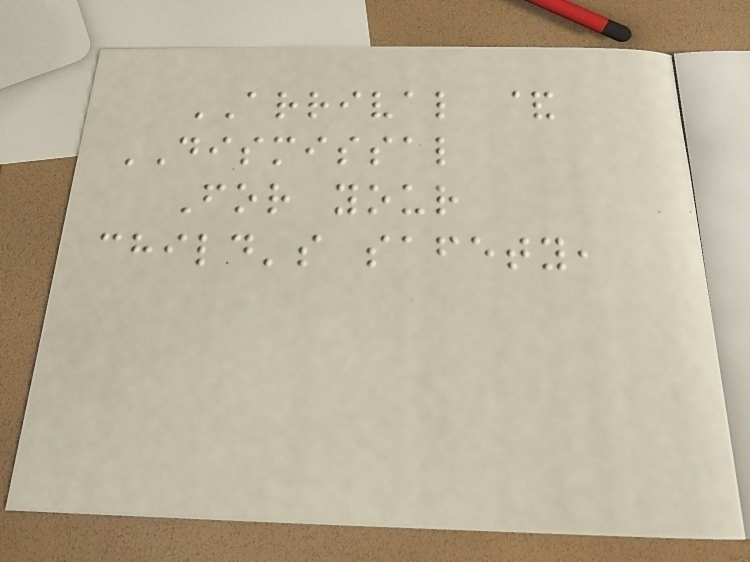ARRIVAL &
DISMISSAL
For your
child's safety,
